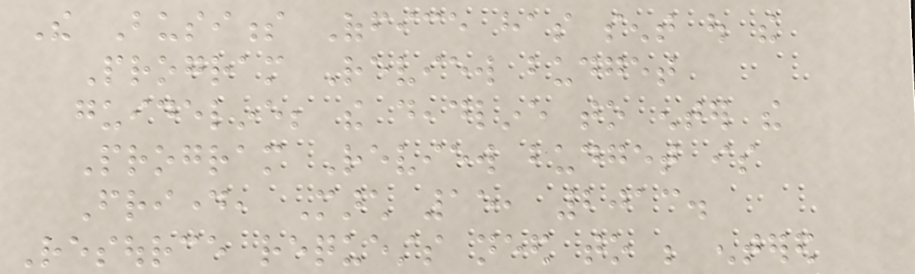The Business Office has sent out the
Program Review budget
guideline; the deadline to enter the
Program Review budget is
Friday, March 15, 2013.
Resource requests need to be entered
